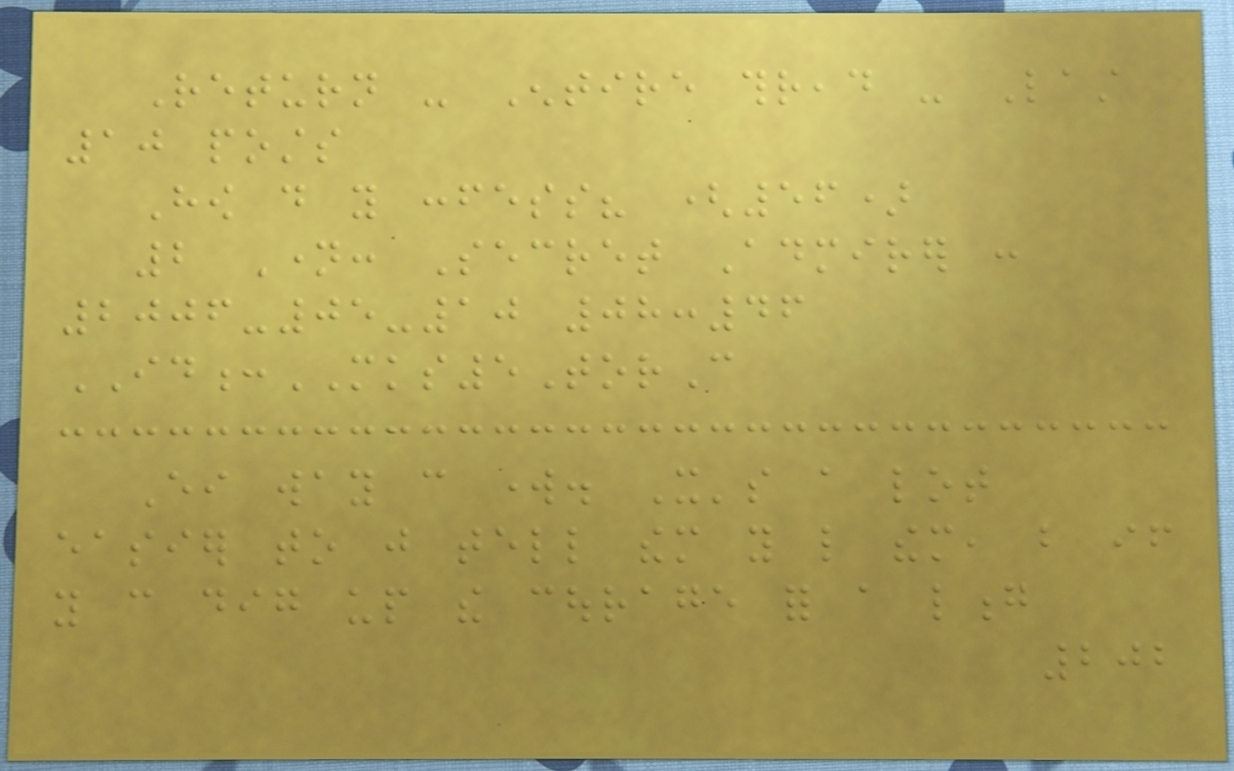Return - Entire thread - Last
10 posts
How do you confess? (56)
2 Name: Secret Admirer :
2006-05-10 08:46
ID:MKS5TorC
Either way can work. It's a lot
easier to just tell them you like them, but if
you can dig up the courage for a long
202
